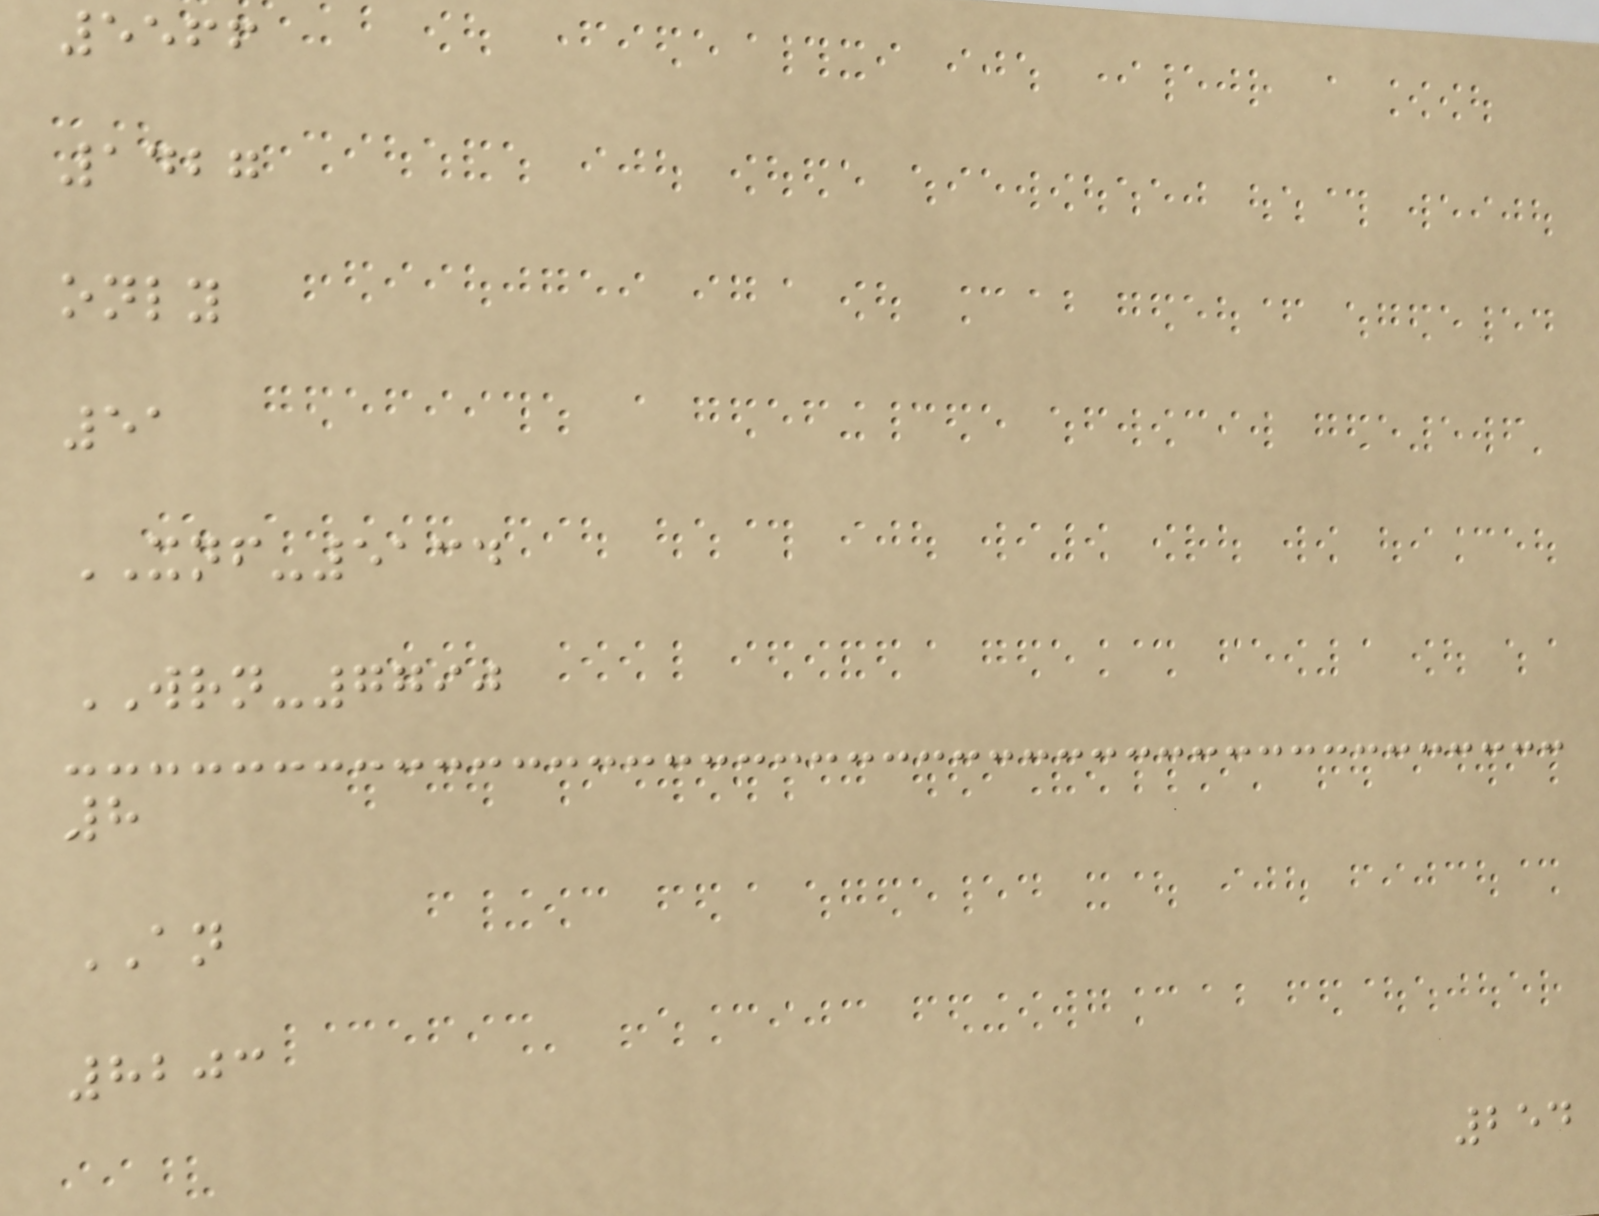5566
1427
only
51
XNF-5134
WRN-7790
8
AN
8203
254
